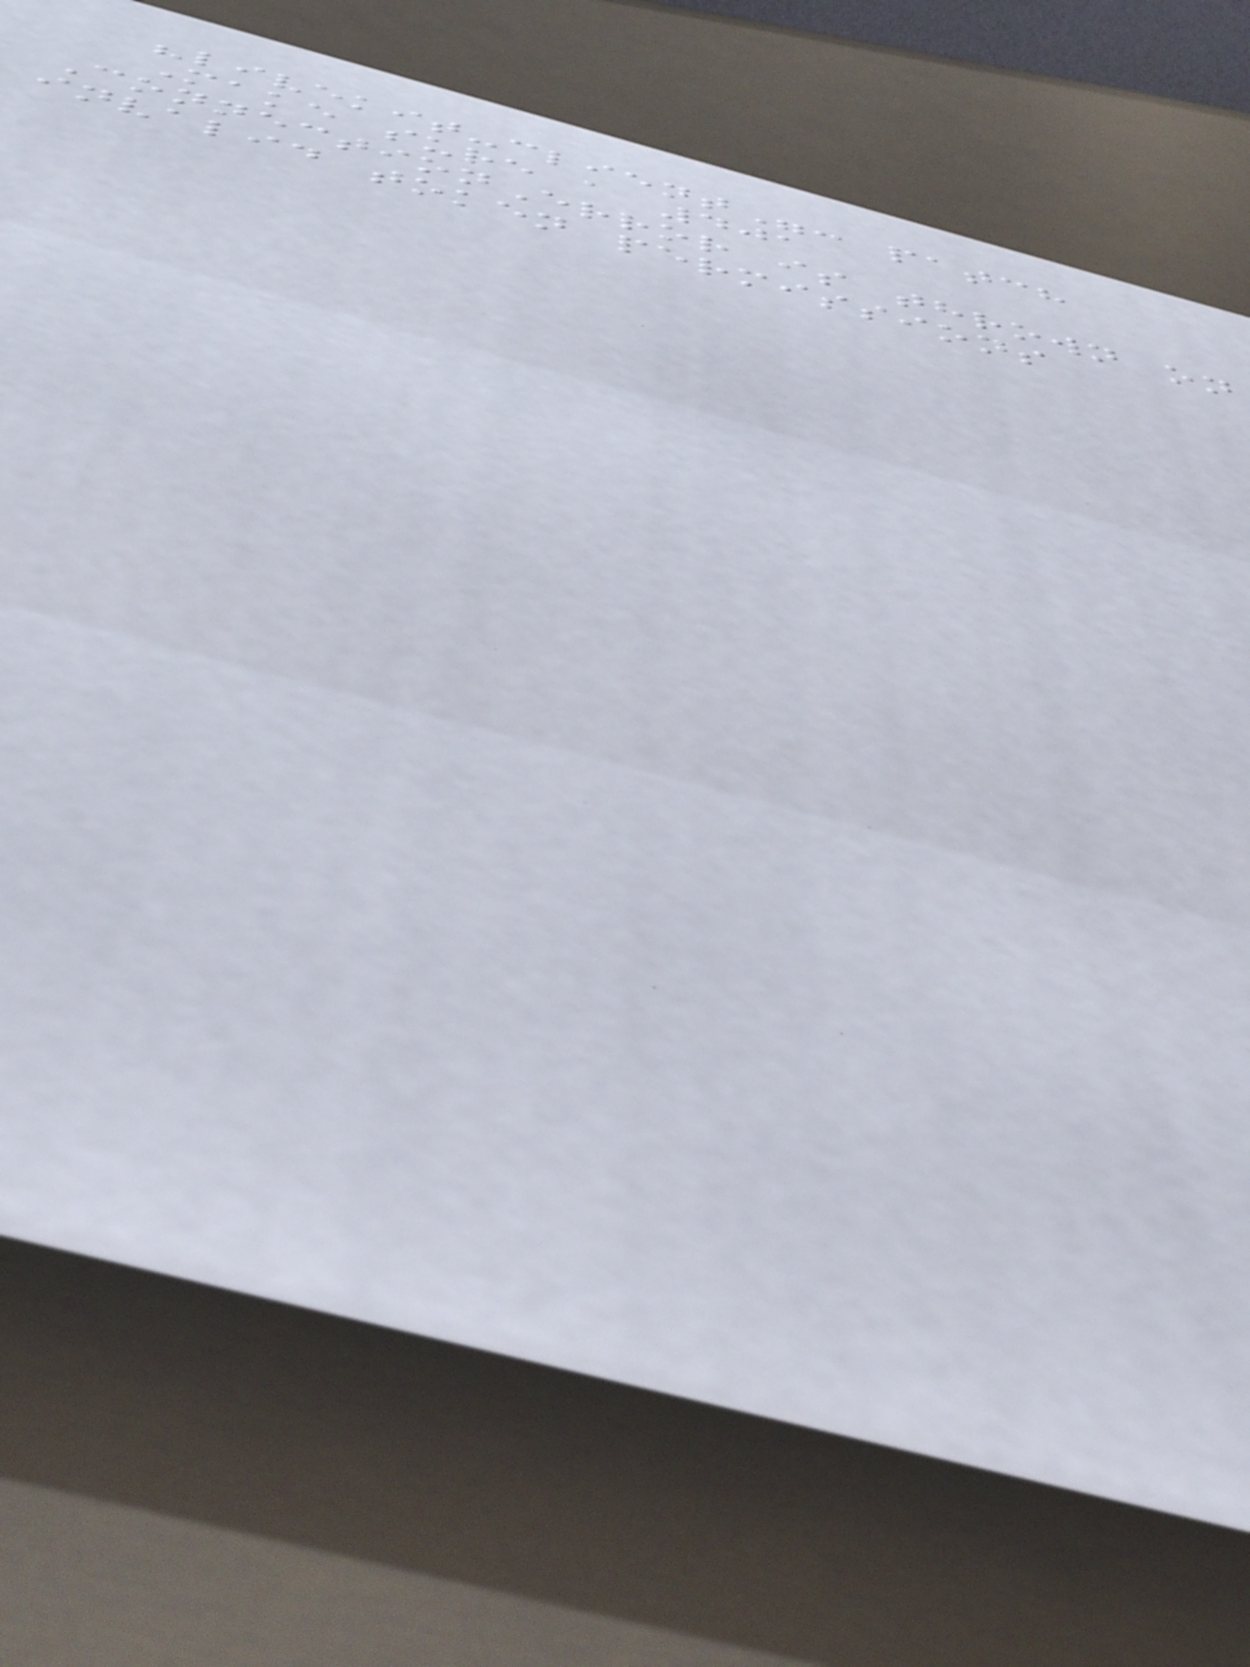"livekit-client": patch
Make sure a 401
ConnectionError is thrown on
invalid token permissions
